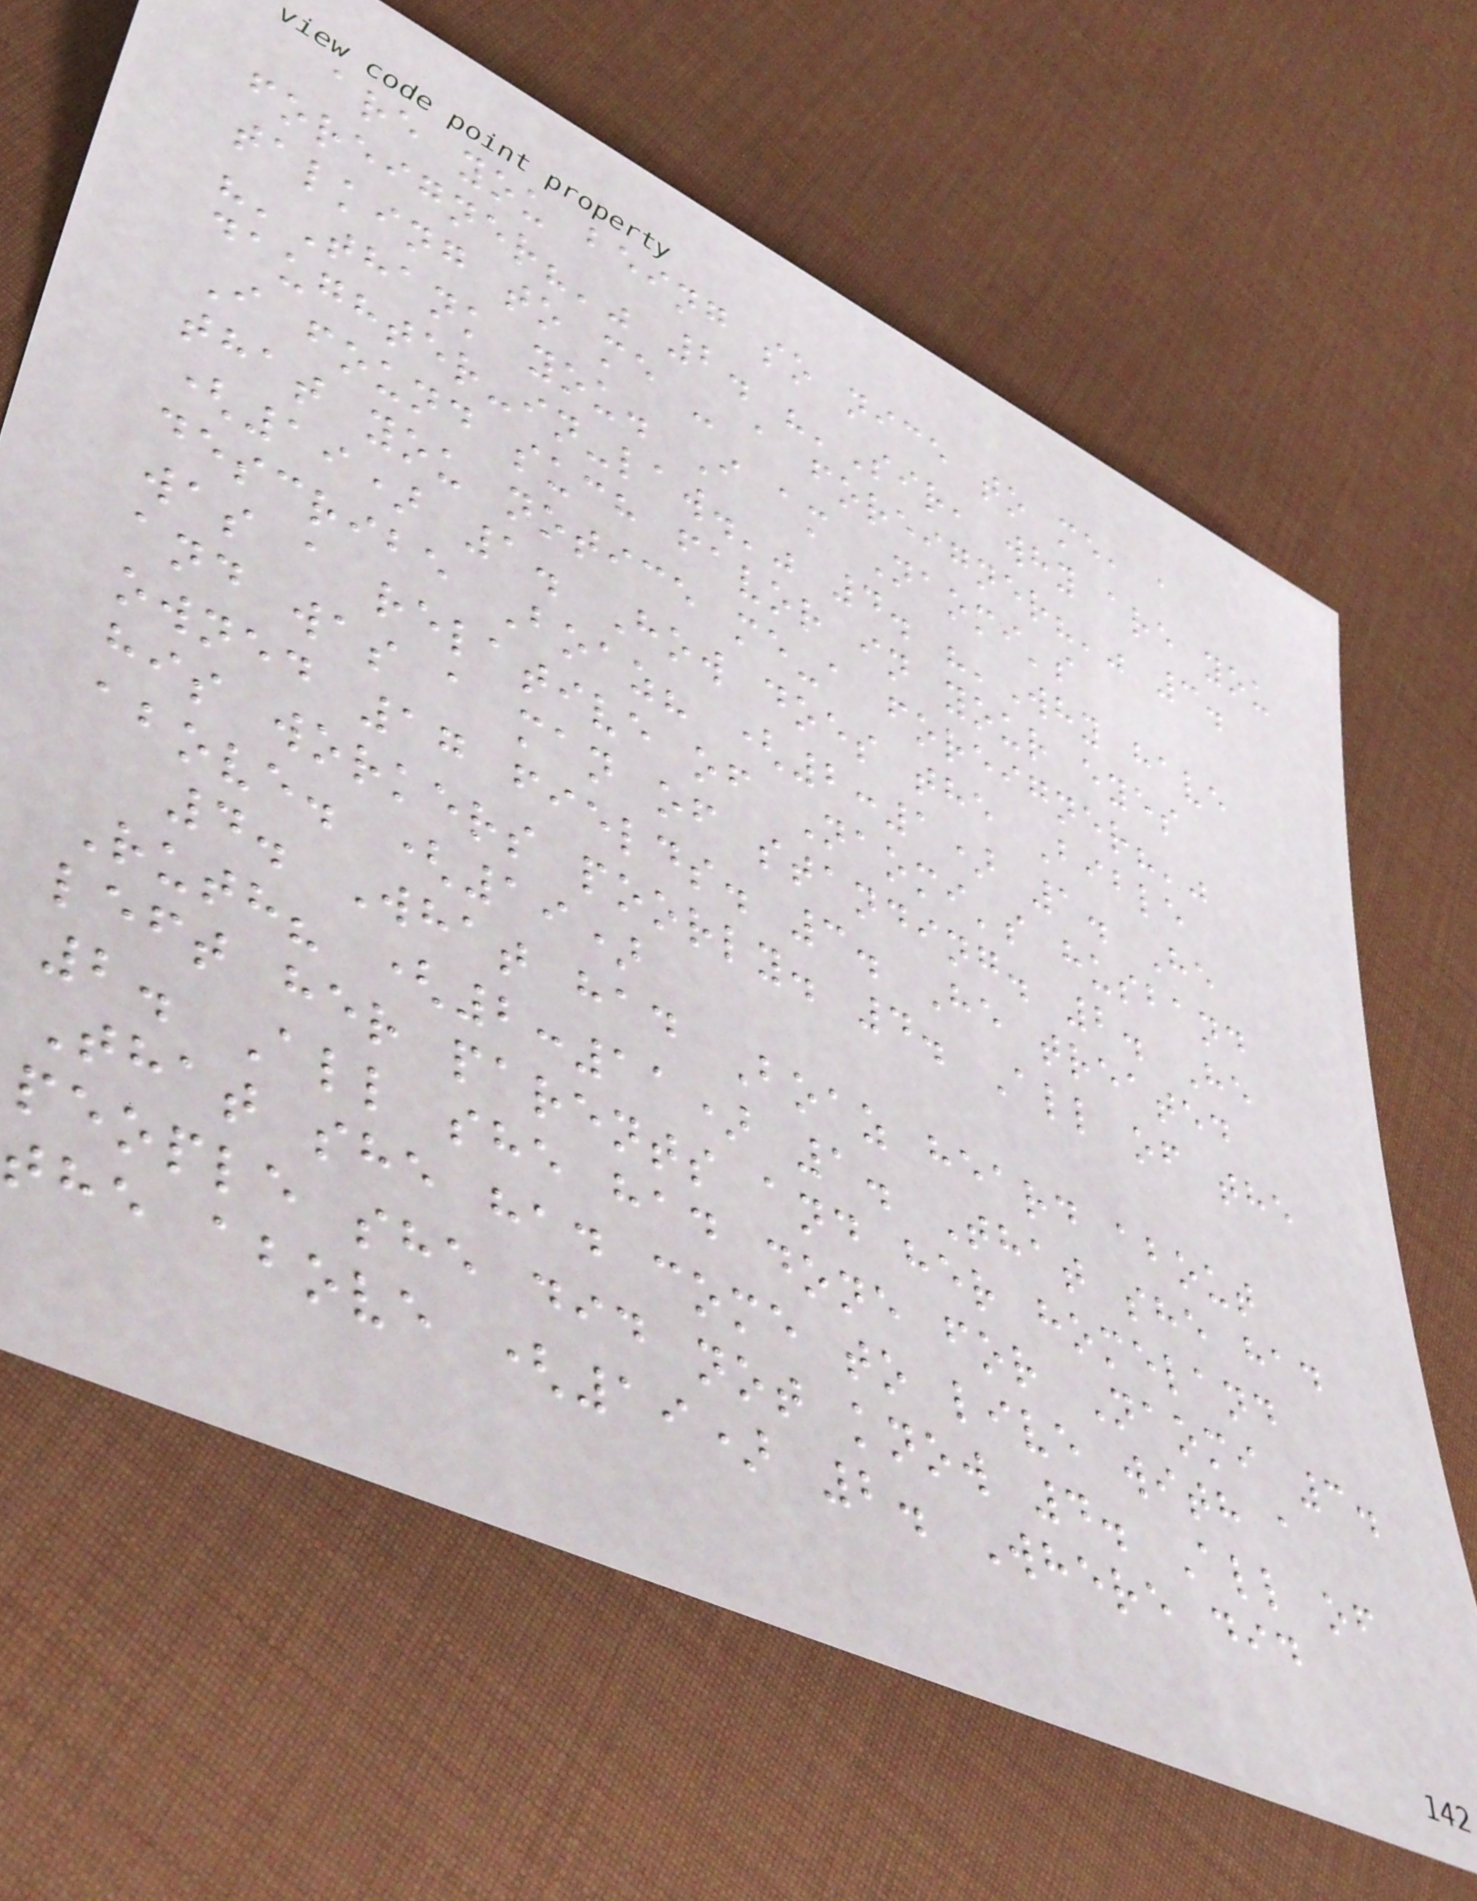are you being so nice to me, a
foreigner?'" 2. "'Sir, why are you
talking to me - a foreigner?'" 3.
"'Thank you. I am Naomi's
daughter-in-law.'" 4. "'Why have
I found such favor in your eyes
that you notice me-a foreigner?'"
(19) 1. How does the Bible
describe Boaz? (2:1) 1. He
was a relative of Naomi's husband
and was a man of standing. 2. He
owned 17 fields. 3. He treated
his workers poorly. 4. All of the
above. (19)
4. What had Boaz heard about
Ruth? (2:11) 1. That she had
left her parents and her homeland
2. All she had done for Naomi 3.
That she had come to live with a
people she did not know 4. All of
the above (19) 2. Where did
